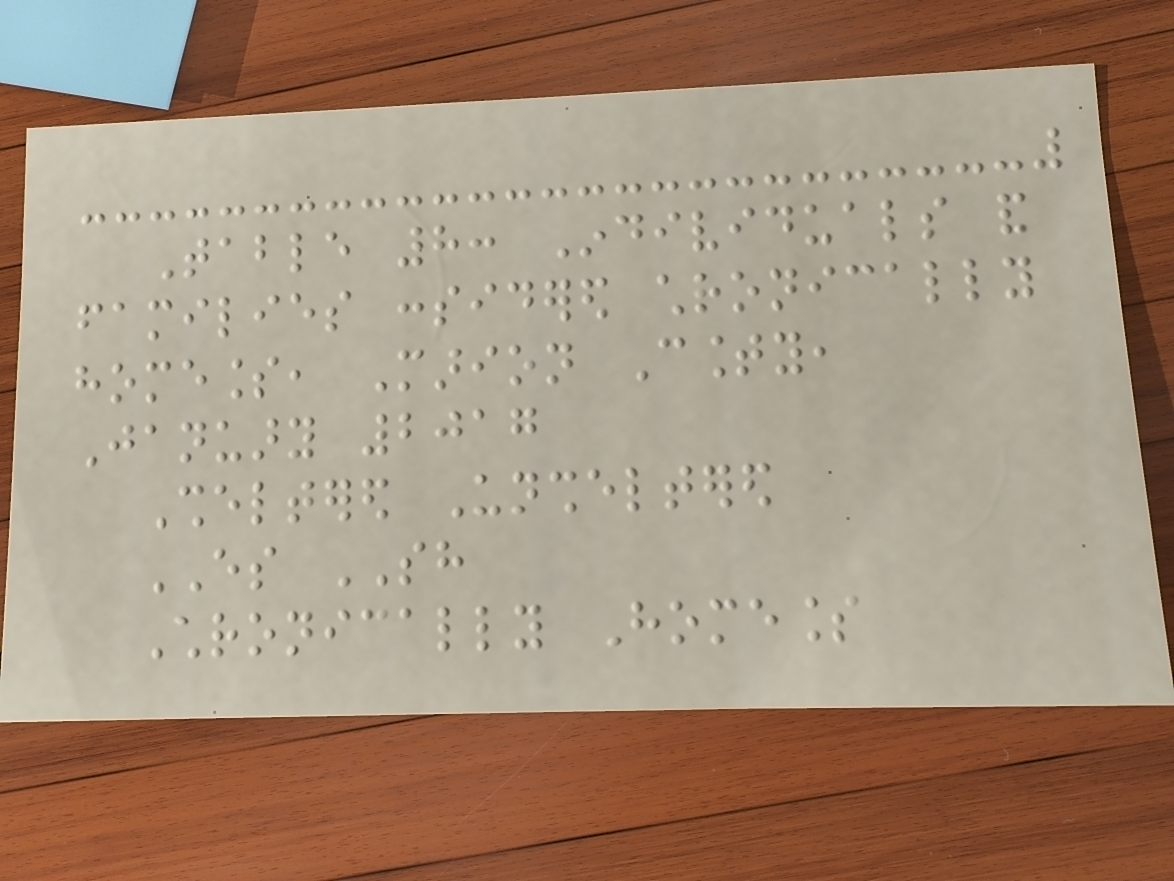Table 8: Individuals and
families considered chronically
homeless, Marion County,
January 2017
Sheltered Unsheltered
ES SH
Chronically Homeless
